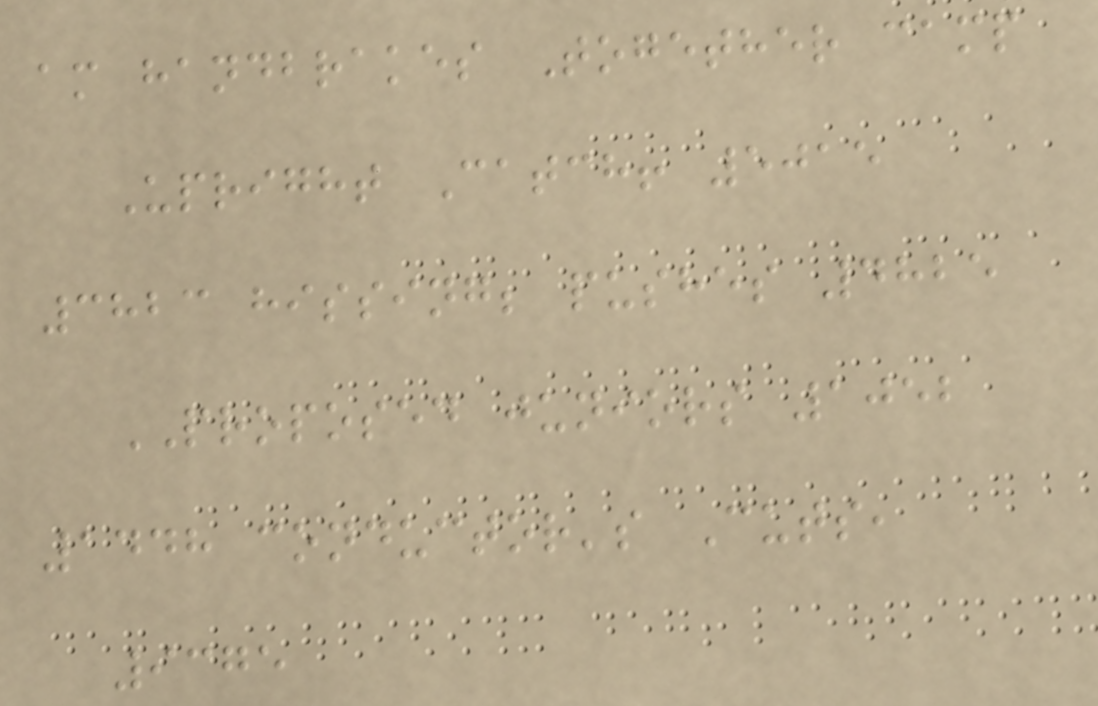am handbrakes Together camp
Upright Catch! 5015
3823 hissing; pushes 4825
PROPOSED juniors 1052
1448 conductor's Cuts,
9375
